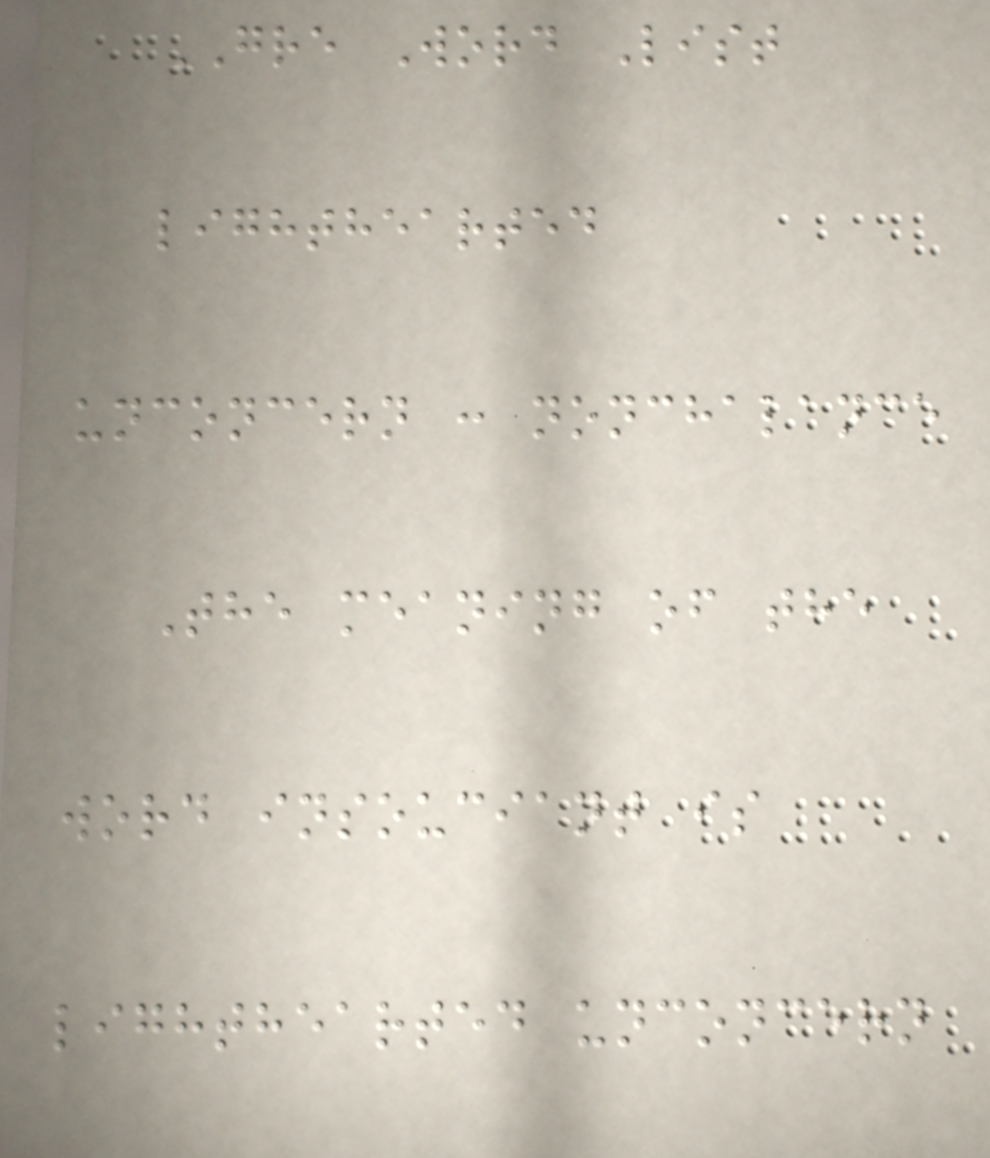GRE Word List
lighthearted
unconcern : nonchalance
The meaning of the
word insouciant is
lighthearted unconcern
